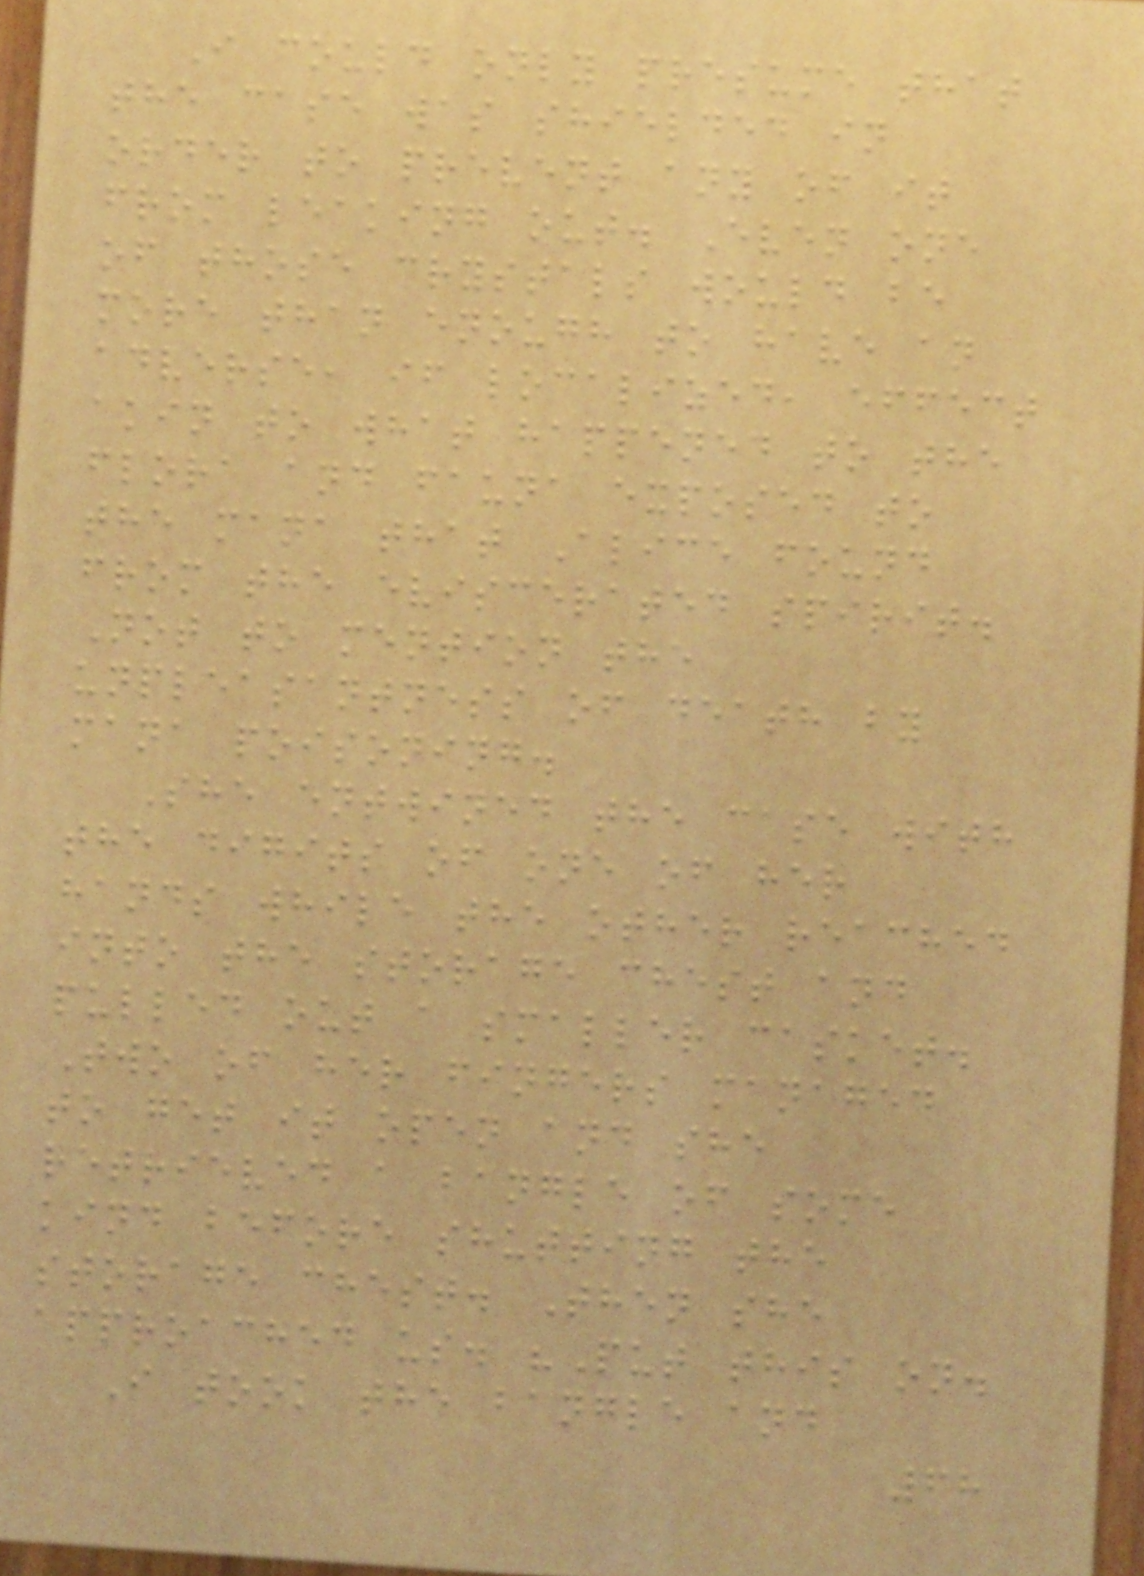I could only presume that
the case was shielded in
order to prevent any of it
from leaking out. Even one
of those crystals would be
more than enough to have an
adverse, if localized, effect
akin to what happened to the
flora and fauna exposed to
the mana that Alice found
from the eviscerated spirit.
Not to mention the
unpleasantness of death by
mana poisoning.
She entwined the case with
the digits of one of her
hands while the other reached
into the storage chest and
pulled out a smaller casket.
Two of her fingers managed
to get it open and she
retrieved a bangle of some
kind before shutting the
storage chest. Then she
approached us. "Put this on.
I took the bangle and
68
